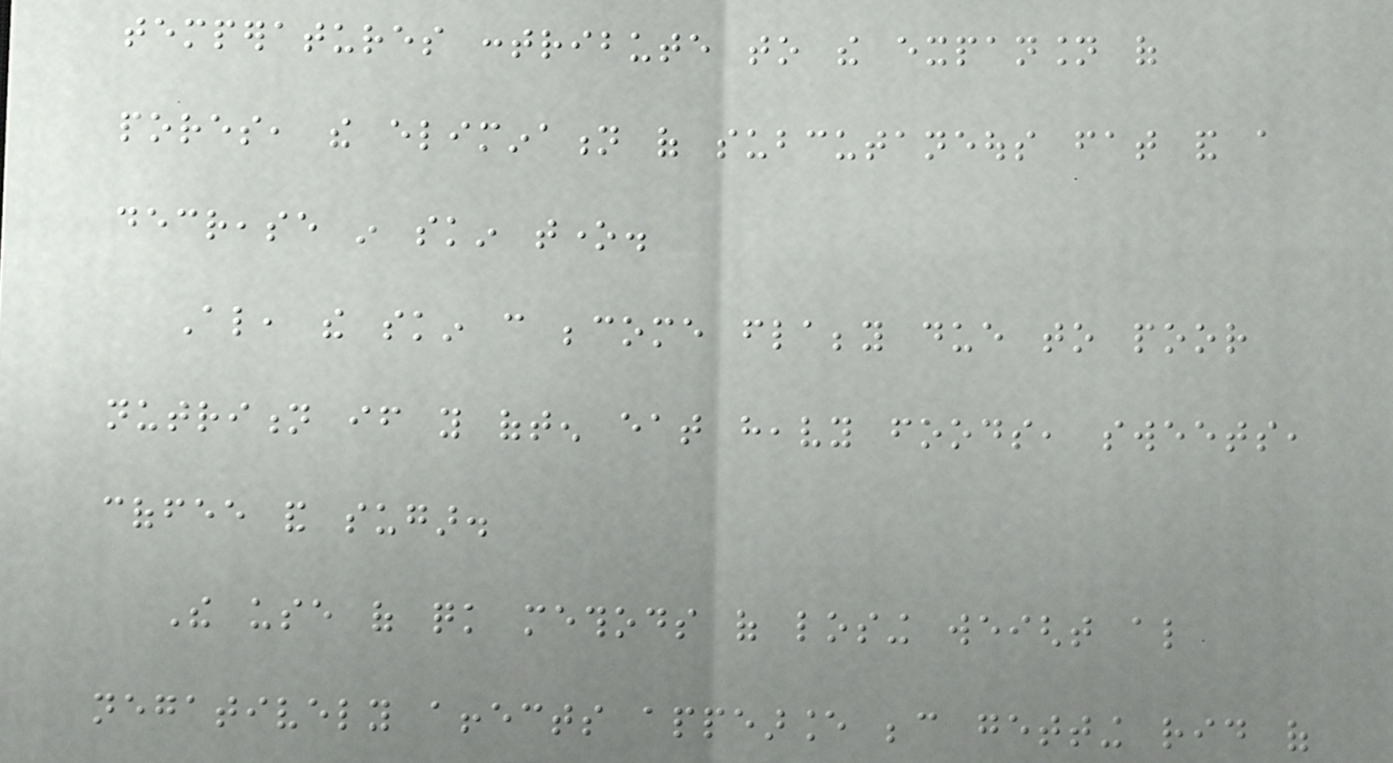temperatures contribute to the expansion of
pores, the elimination of subcutaneous fat and a
decrease in skin tone.
Also, the skin can become flabby due to poor
nutrition if you often eat heavy foods, sweets,
coffee and sugar.
The use of quick methods of losing weight also
negatively affects appearance because getting rid of
